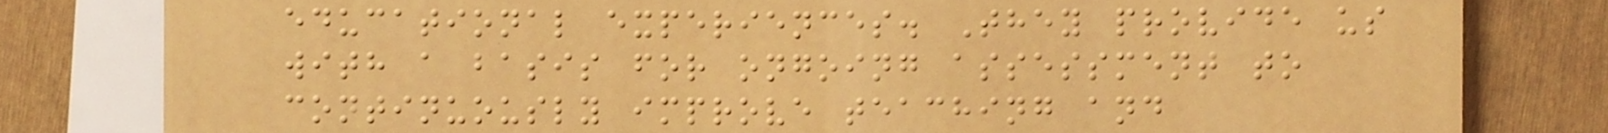educational experiences. They provide us
with a basis for ongoing assessment to
continuously improve teaching and
